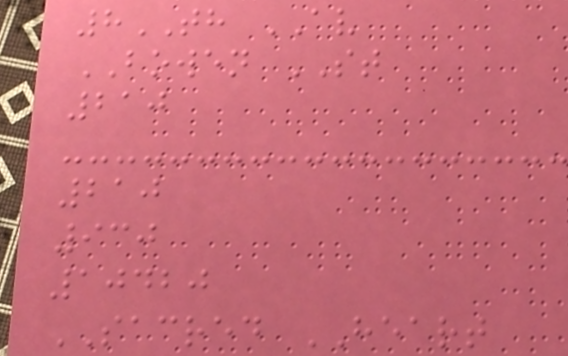8TH AV
BOWEN ST
210
210
930
10420
SACRED HEART
